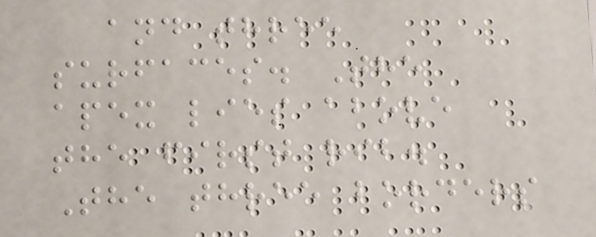and three
surfaces. The
apex lies above
the first rib.
The three borders
